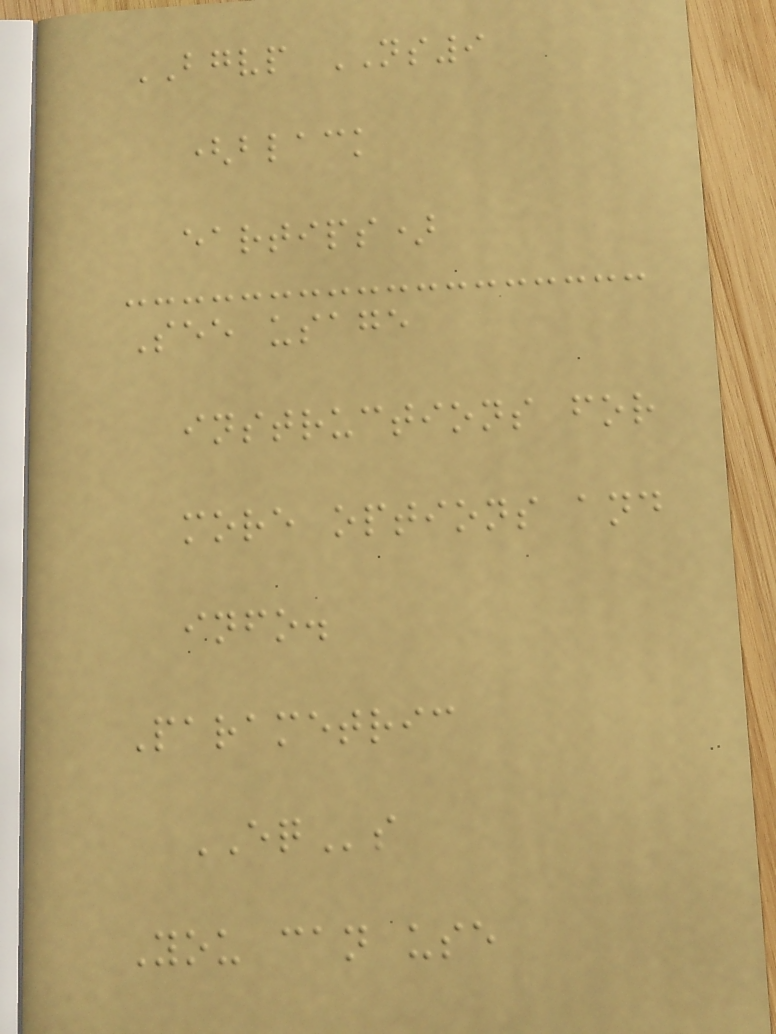BGVP NS9
(black
eartips)
See usage
instructions for
more options and
info.
Parametric
EQs
You can use
